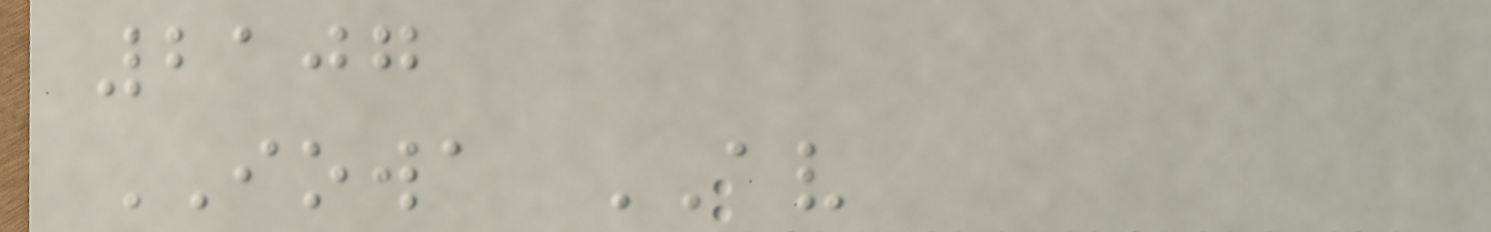2107
IOWA AV
